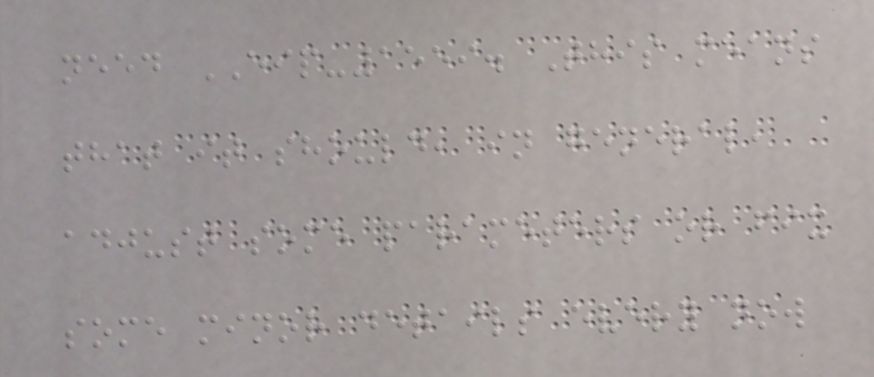need EIP-1559. This means
that it should, in general,
adjust some parameters or fix
some minor details every now
